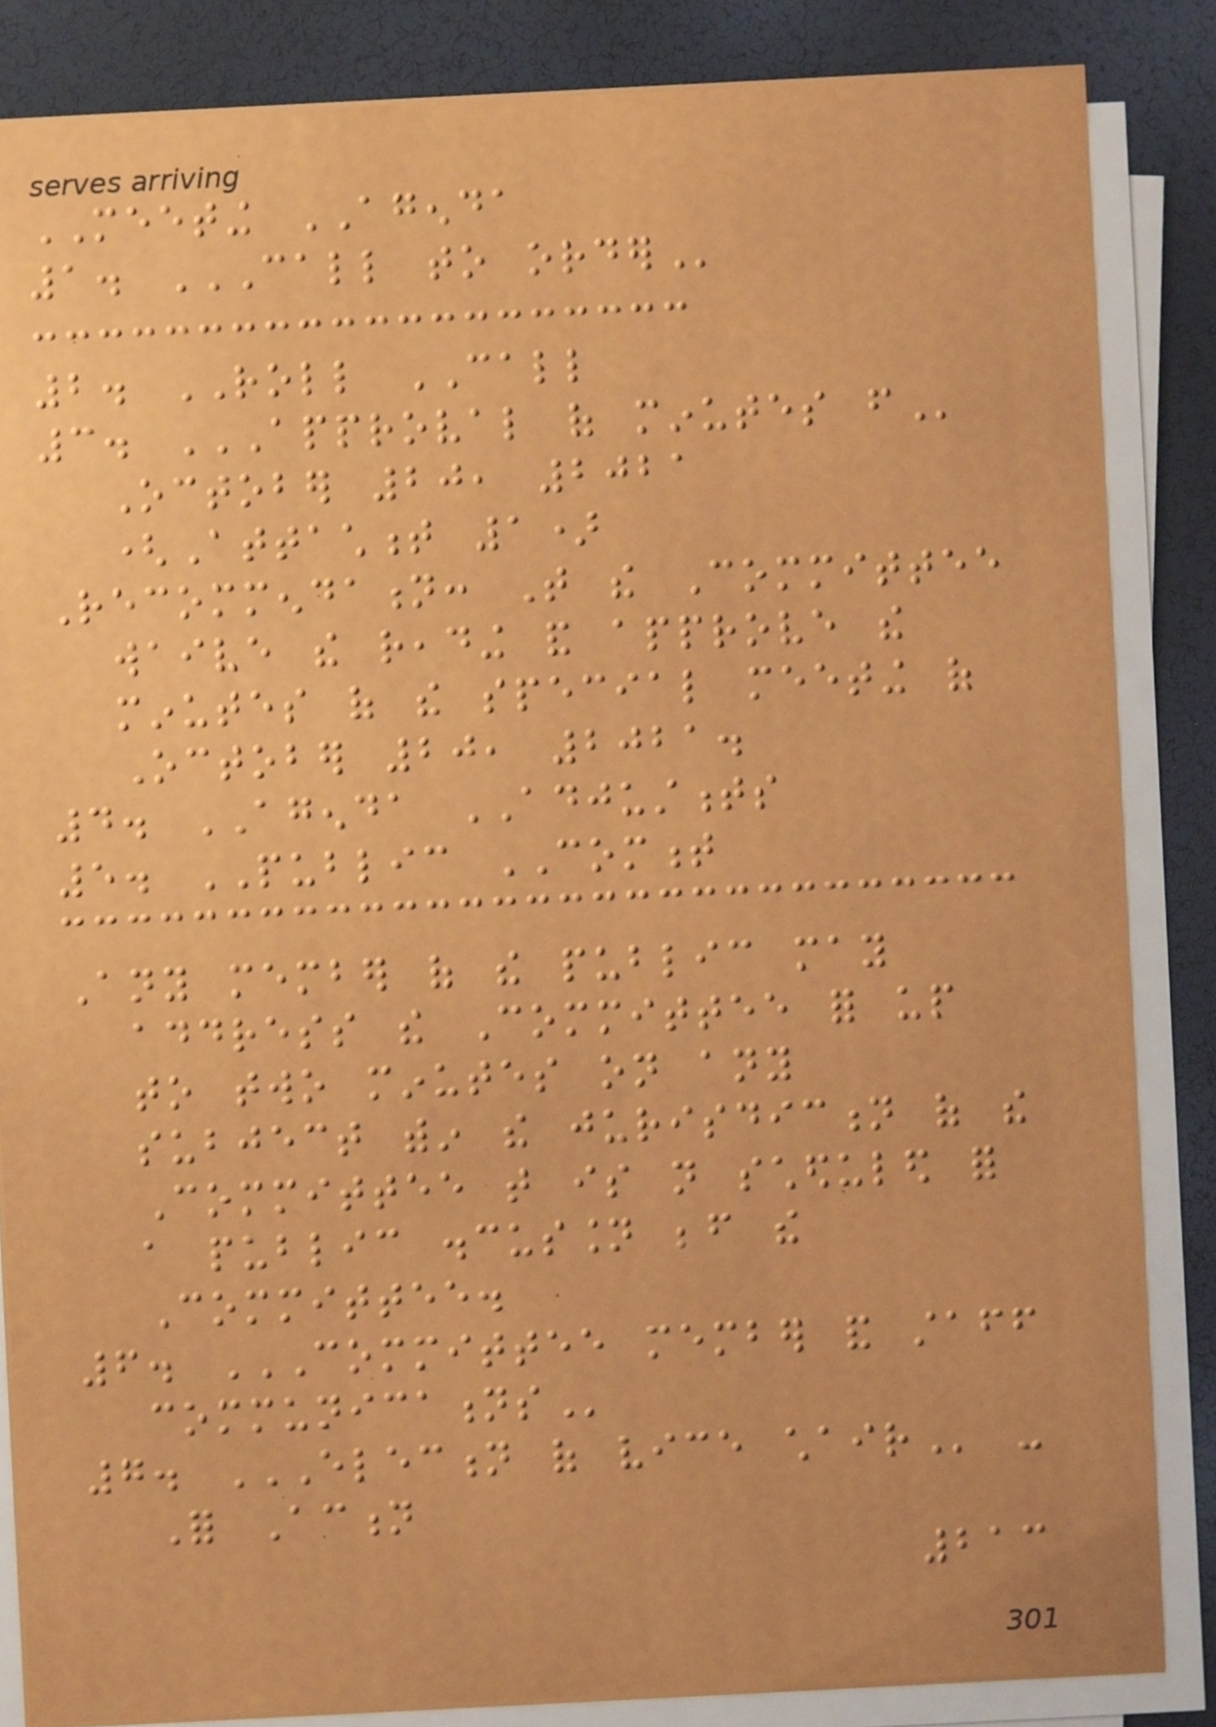MEETING AGENDA
1. CALL TO ORDER
2. ROLL CALL
3. APPROVAL OF MINUTES FROM
October 20, 2021
(Attachment 1)
Recommendation: That the Committee
waive the reading and approve the
minutes of the special meeting of
October 20, 2021.
4. AGENDA ADJUSTMENTS
5. PUBLIC COMMENT
Any member of the public may
address the Committee for up
to two minutes on any
subject within the jurisdiction of the
Committee that is not scheduled for
a public discussion before the
Committee.
6. COMMITTEE MEMBER AND STAFF
COMMUNICATIONS
7. ELECTION OF VICE CHAIR -
For Action
213
